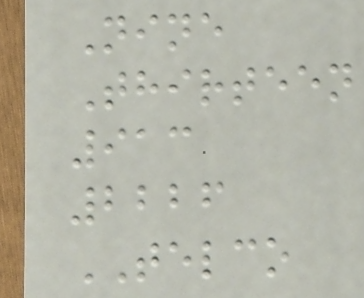Nine
Thirteen
913
2226
TELCO
